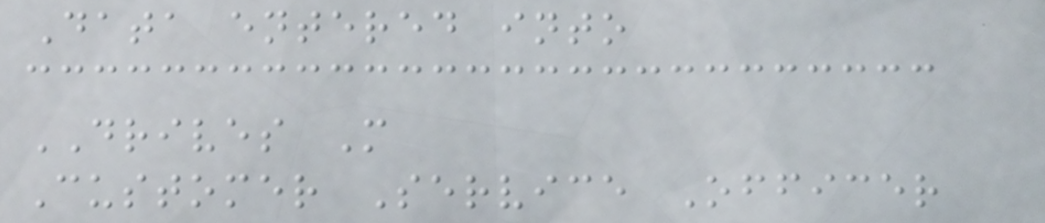Data entered into
DRIVES M
Customer Service Officer
